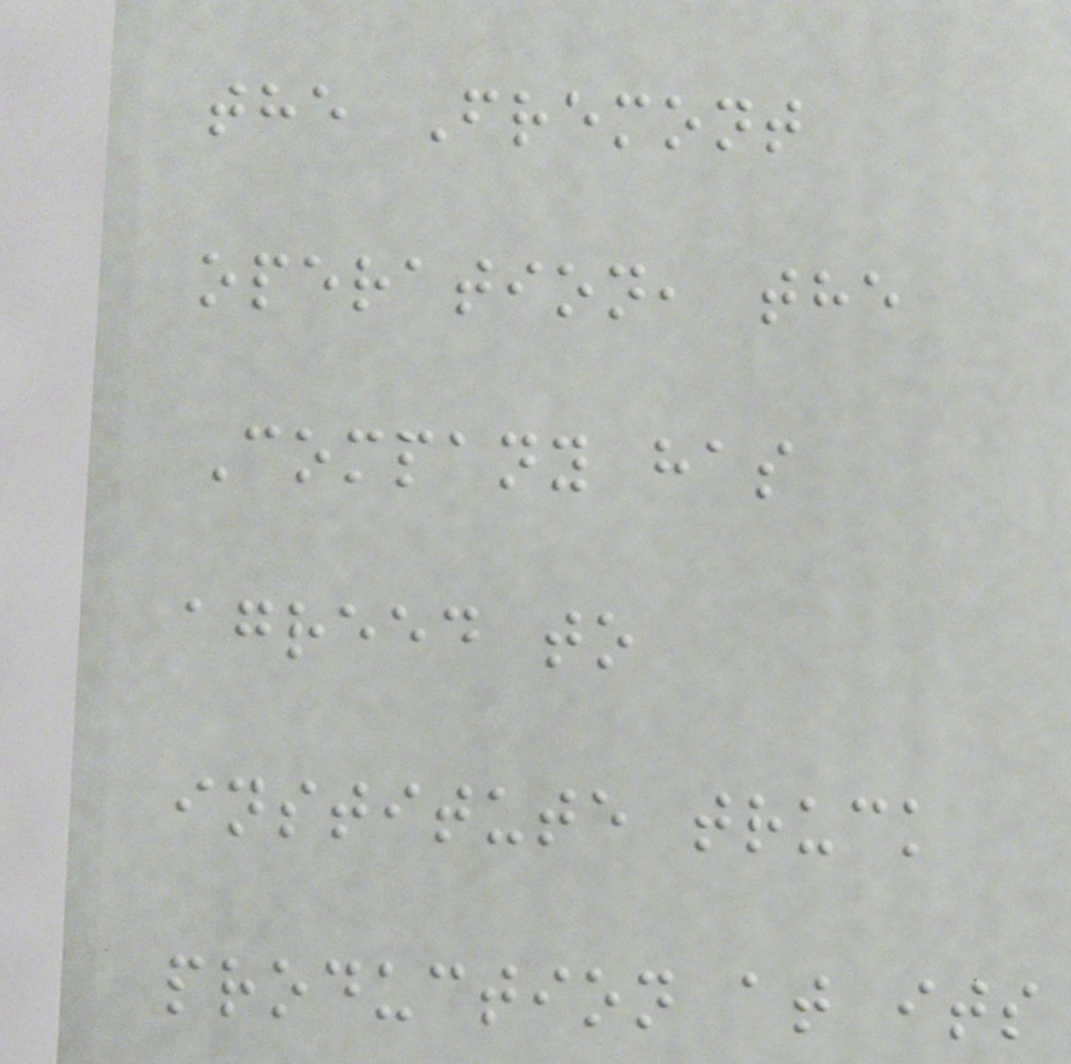the Fremont
operation, the
Company has
agreed to
institute truck
production at its
